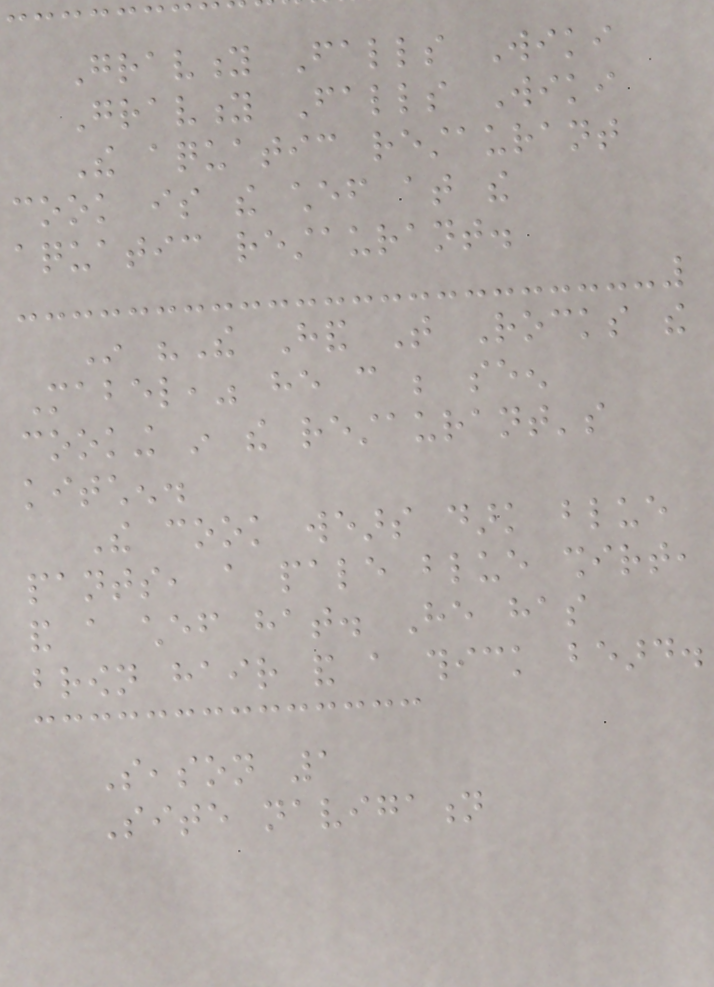Gravity Falls Wiki
Gravity Falls Wiki
The aquatic restaurant
cook is the chef at the
aquatic restaurant.
In "The Hand That Rocks the
Mabel," he can be seen
cooking in the restaurant's
kitchen.
The cook wears dark blue
pants, a pale blue shirt,
and a chef hat. He has
brown hair and a thick beard.
Season 1
Site navigation
